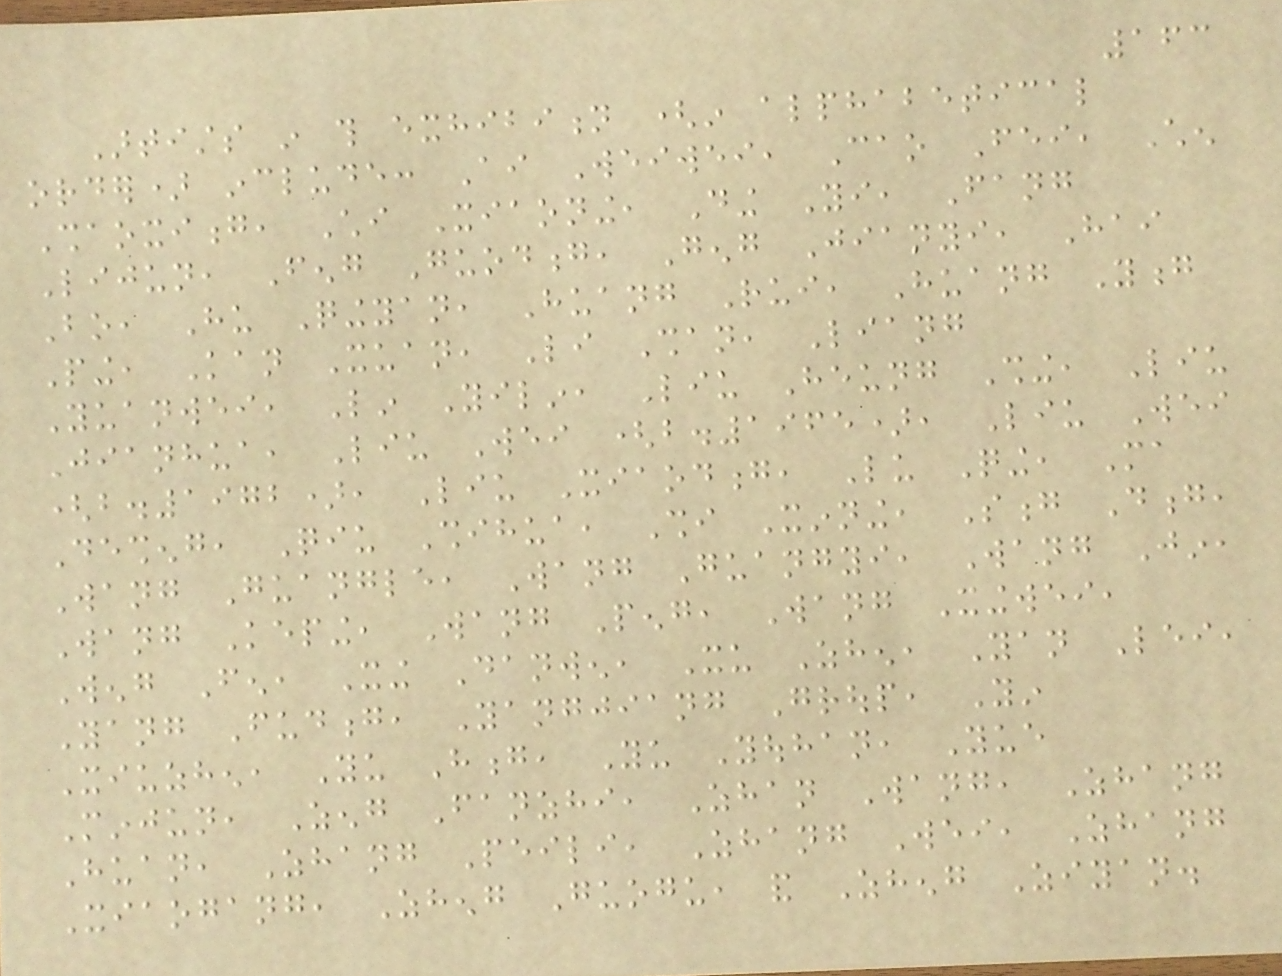163
Artists in this exhibition (in alphabetical
order) include: Ai Weiwei, Cao Fei, Chen
Shaoxiong, Chi Xiaoning, Ding Yi, Fang
Lijun, Feng Guodong, Geng Jianyi, Hai
Bo, Hu Qingyan, Huang Rui, Huang Yong
Ping, Kan Xuan, Li Shan, Liang
Yuanwei, Lin Yilin, Liu Heung Shing, Liu
Jianhua, Liu Wei (b.1965), Liu Wei
(b.1972), Liu Xiaodong, Lu Qing, Ma
Desheng, Qiu Shihua, Shi Xinning, Song Dong,
Wang Guangle, Wang Guangyi, Wang Jin,
Wang Keping, Wang Peng, Wang Xingwei,
Weng Fen, Xing Danwen, Xu Zhen, Yan Lei,
Yang Fudong, Yangjiang Group, Yin
Xiuzhen, Yu Hong, Yu Youhan, Yue
Minjun, Zeng Fanzhi, Zhan Wang, Zhang
Huan, Zhang Peili, Zhang Wei, Zhang
Xiaogang, Zheng Guogu, and Zheng Ziyan.
